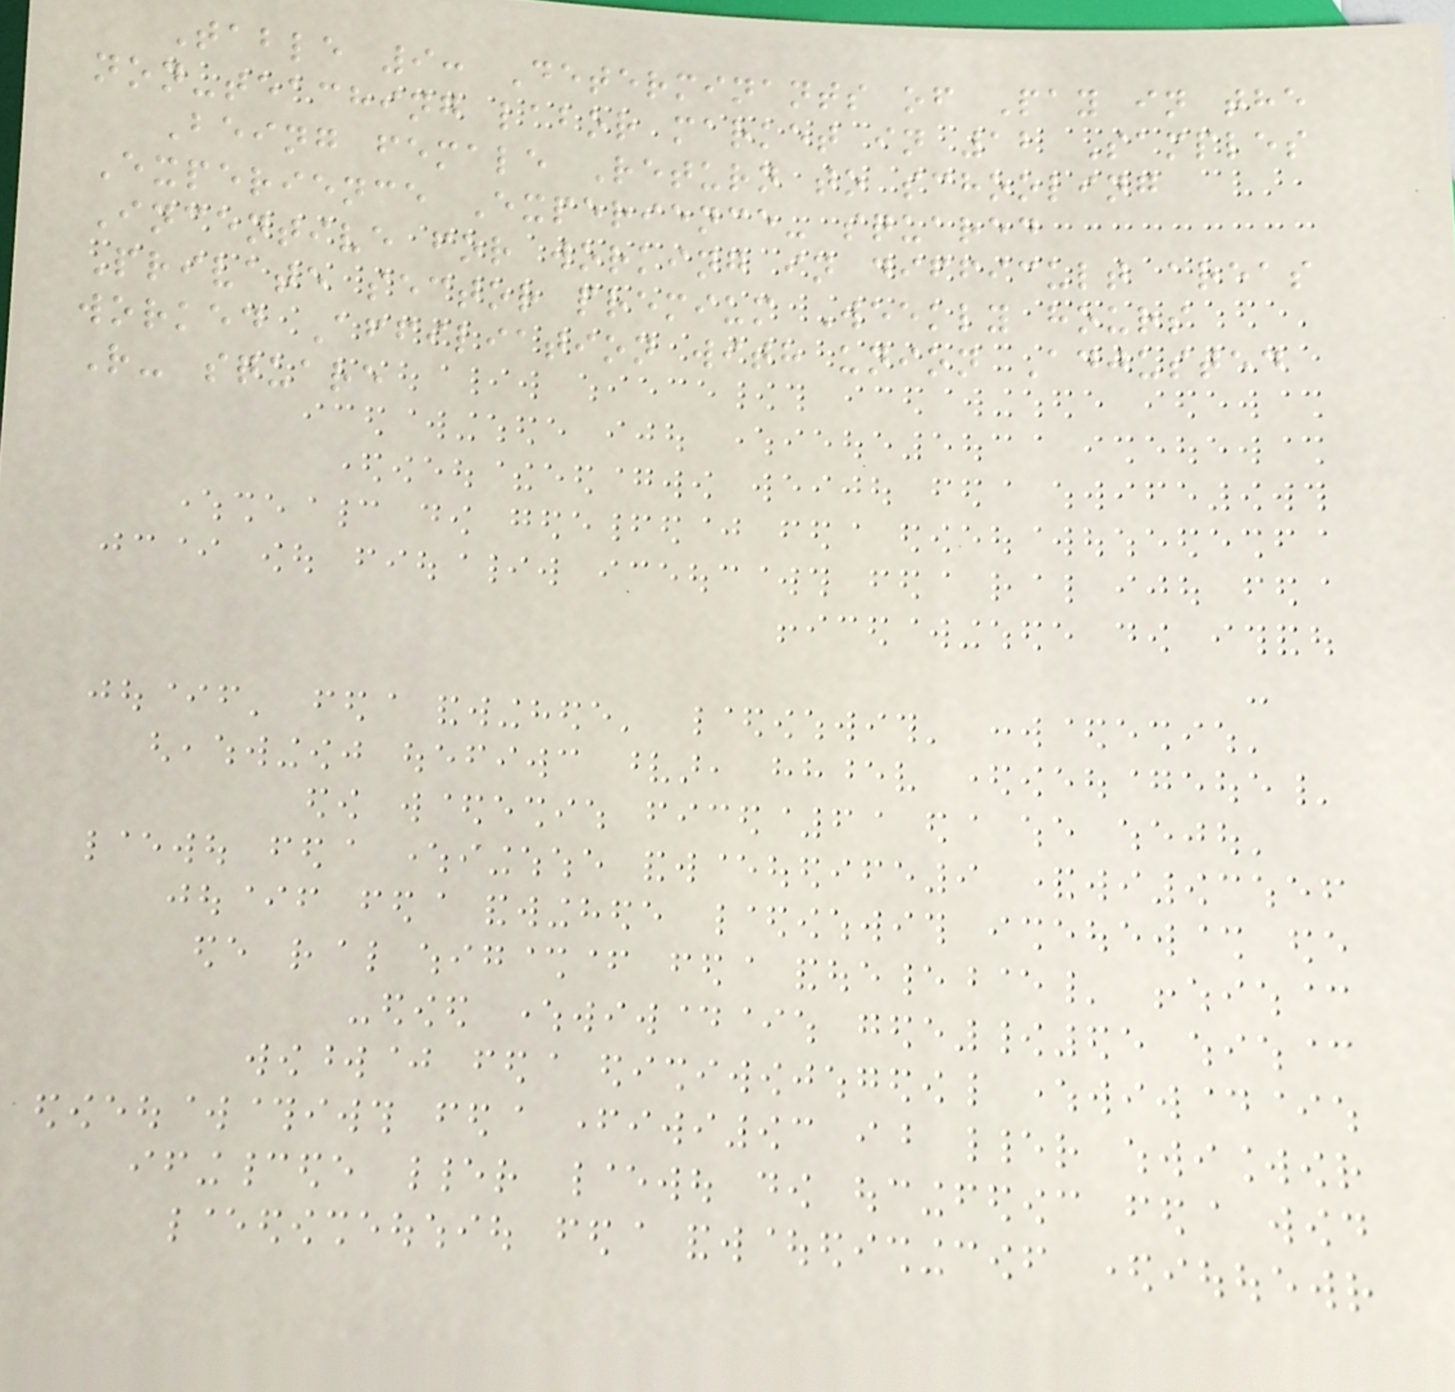Table 9: Determinants of Pay in the
non-teaching labor market in 12 Samples
Being female Return to schooling
Experience Experience- squared
Incentive for working in difficult areas
Private sector premium Weekly hours
worked Affiliation with union Adjusted
R- square
